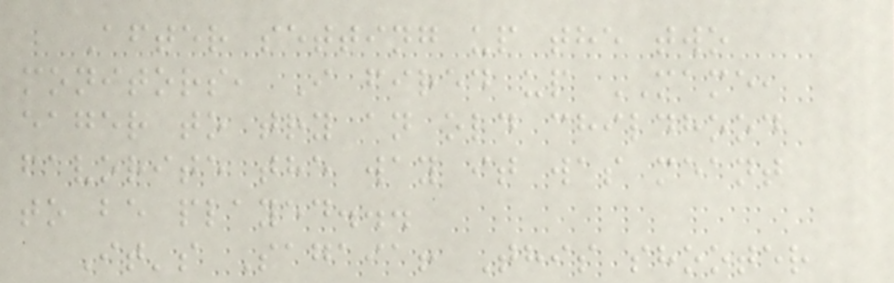After setting up the two
monitors, I fired up MAME,
eager to try an old childhood
favorite the way it was meant
to be played...
It's Sagaia! This shooter
